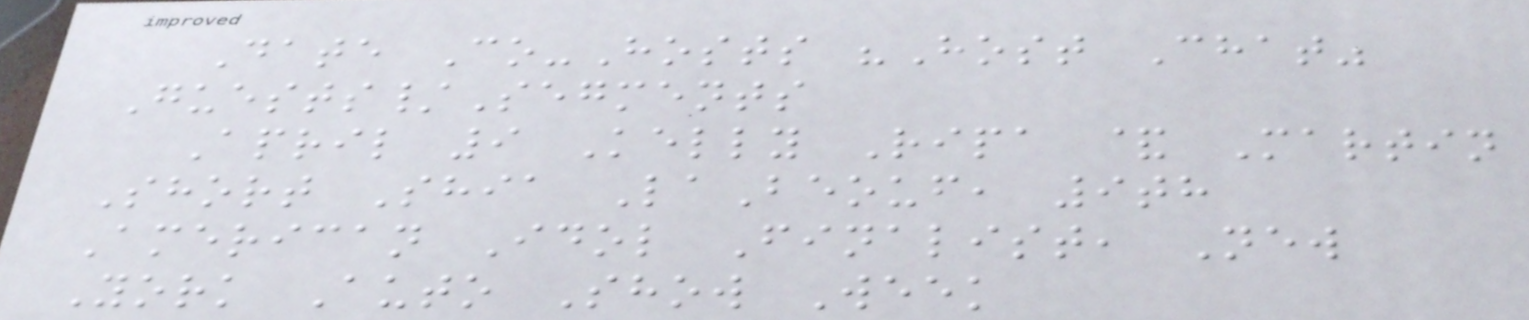Date Co-Hosts "Host Chat"
Guests/Segments
April 9 Kelly Ripa & Martin
Short Shia LaBeouf, 9th
American Idol Finalist, New
York Auto Show Week
